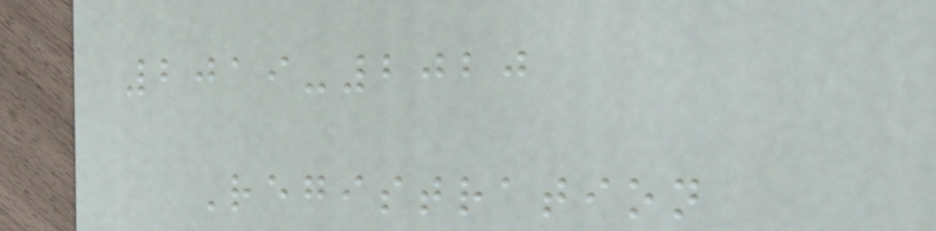2019-2020
Registration
